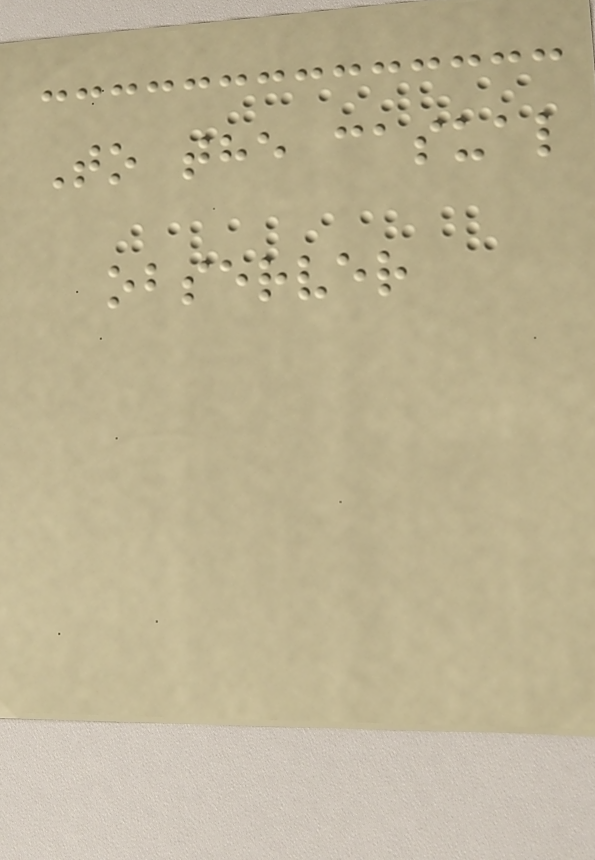To the casual
observer
